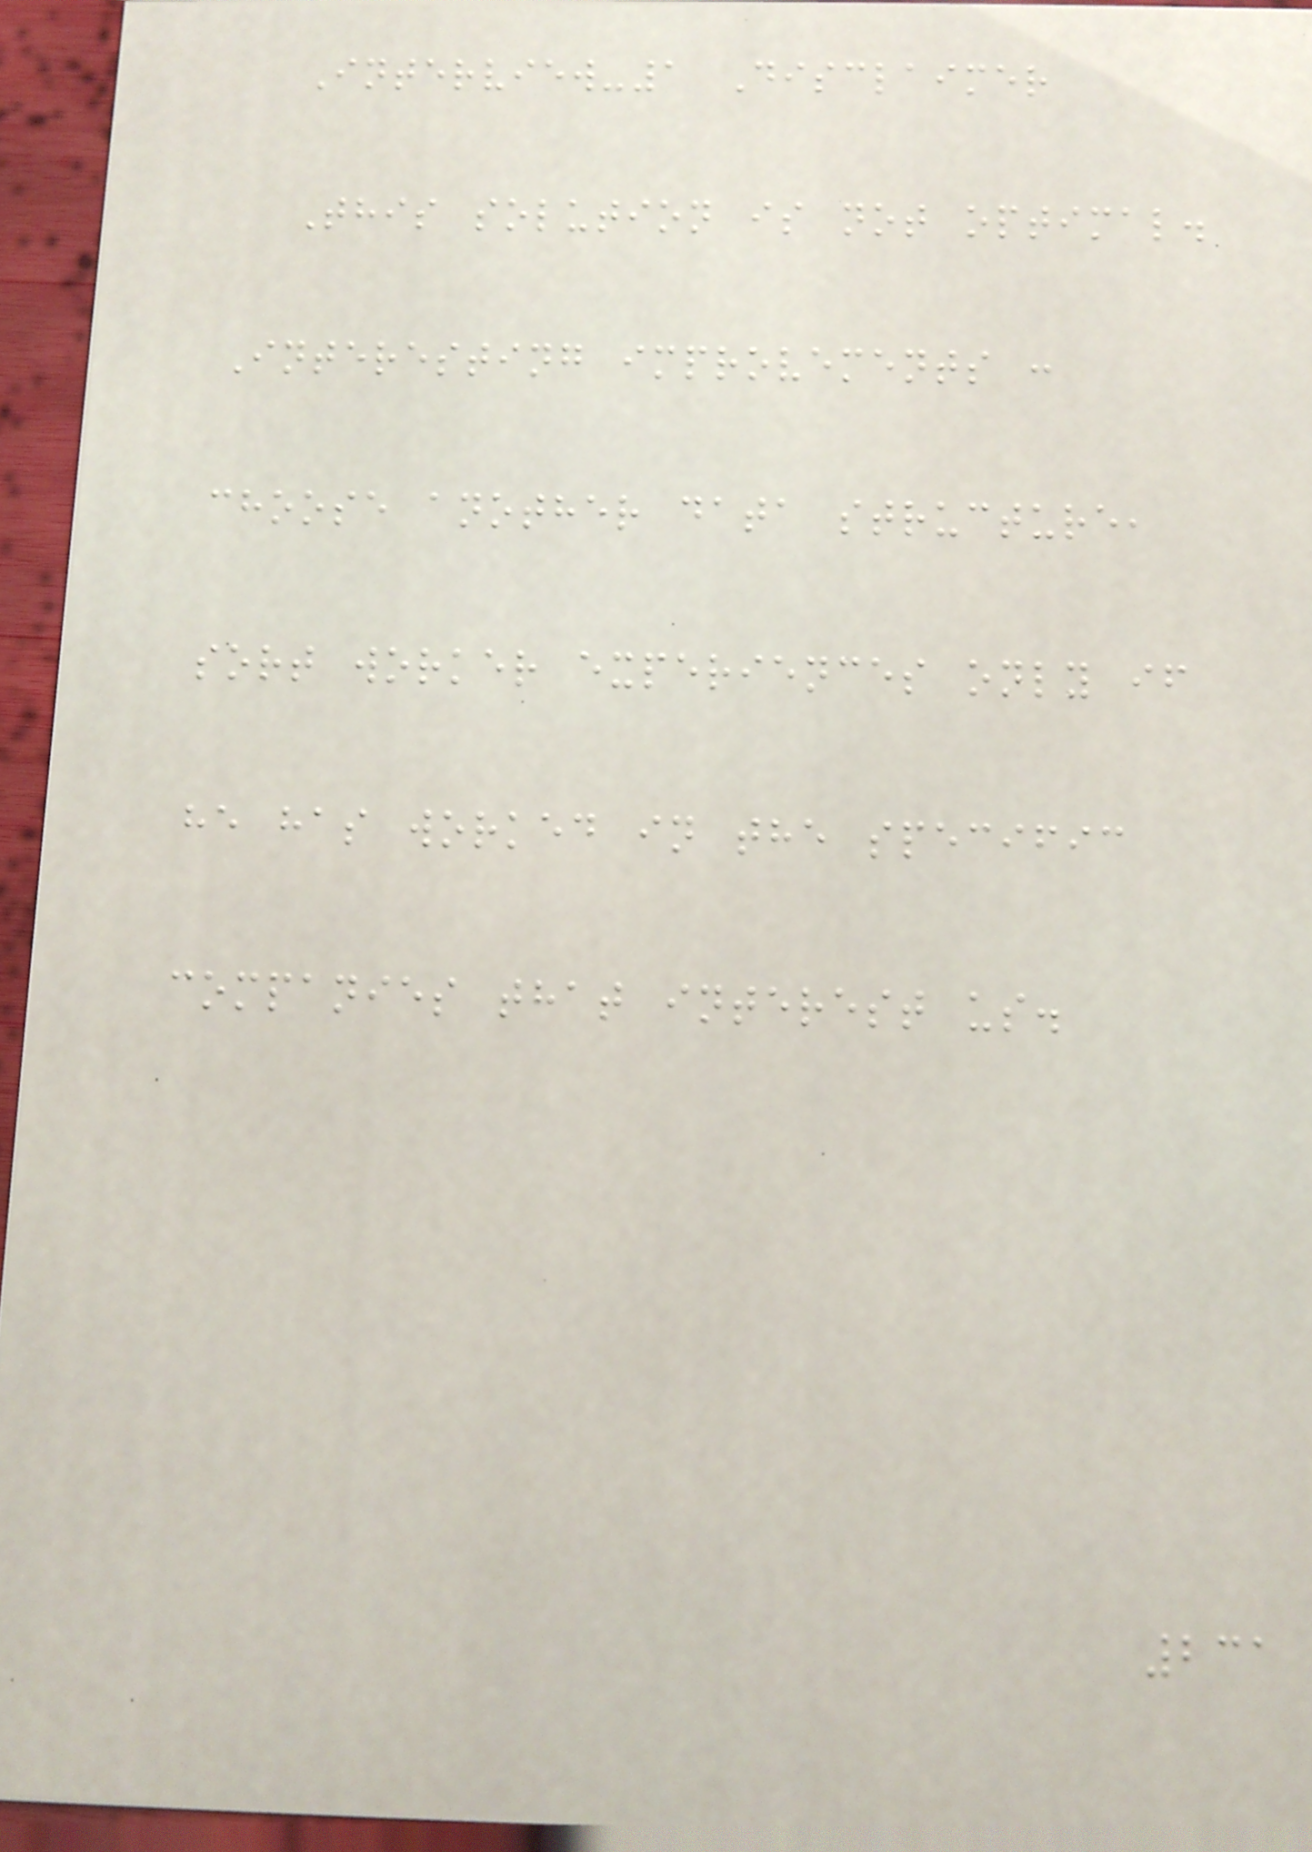Interview-1 Disclaimer
This solution is not optimal.
Interesting improvements :
choose another data structure,
sort worker experiences only if
he has worked in the specific
companies that interest us.
231
